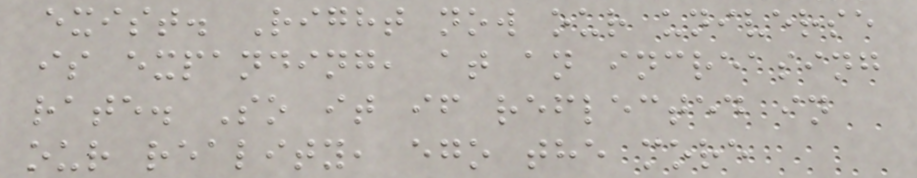exist. Right now our universe
is expanding, at an increasing
rate. So it if reflected in
our reality, ego the more
